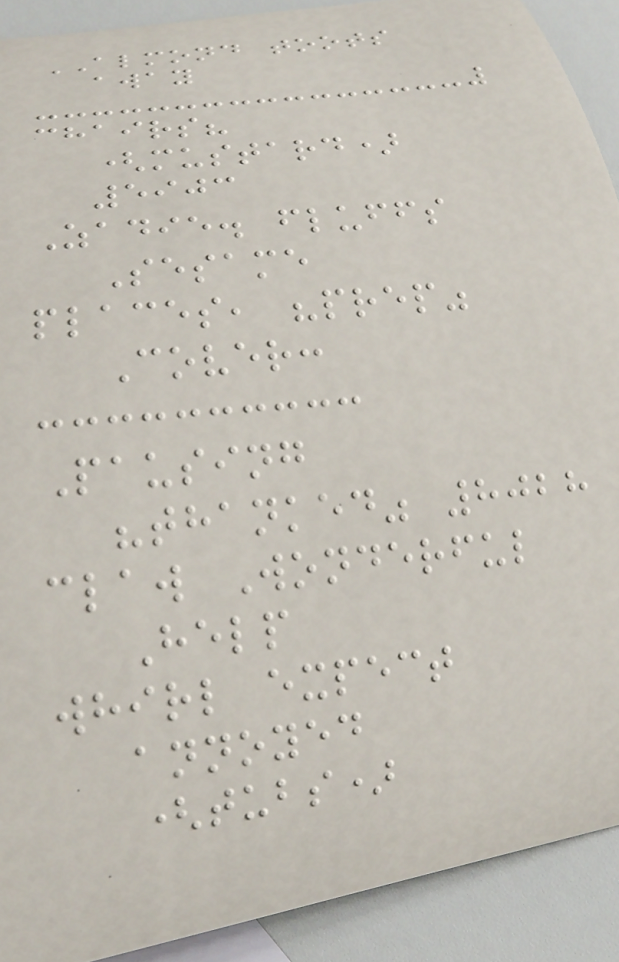ALMOND toots
away
chairs?
(mustard)
5903
Zadie. fluffs
Sesame
places, "prep"
Cover:
Pausing
"thanked" 8028
claw Wonderful
Help
whirl expect
annoyed
(tubs)
